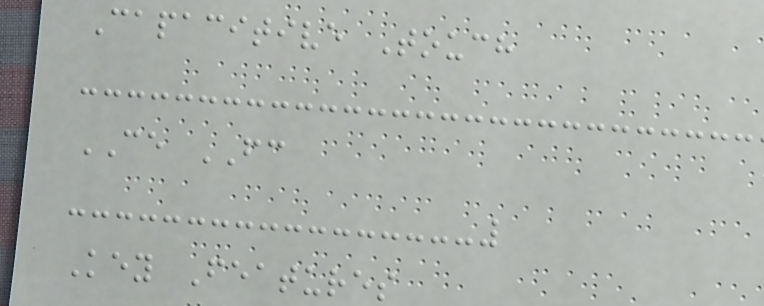Capacitive Touch
CE FC
Key Features
